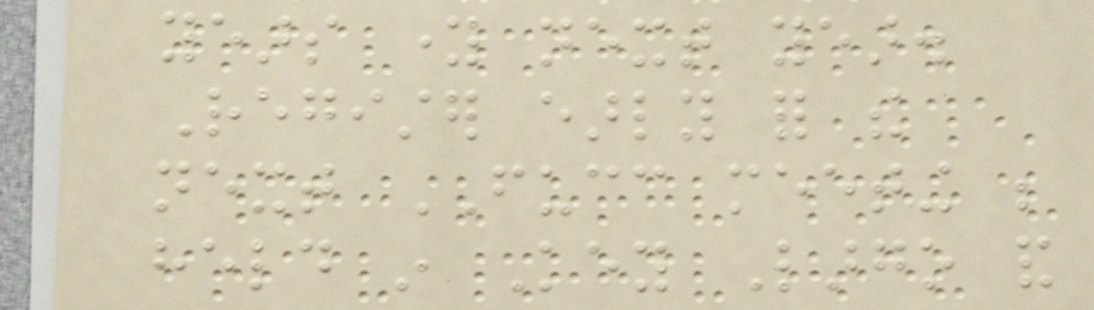years young next year.
Register early for the
next FUCC meeting be
held in Key Largo and
